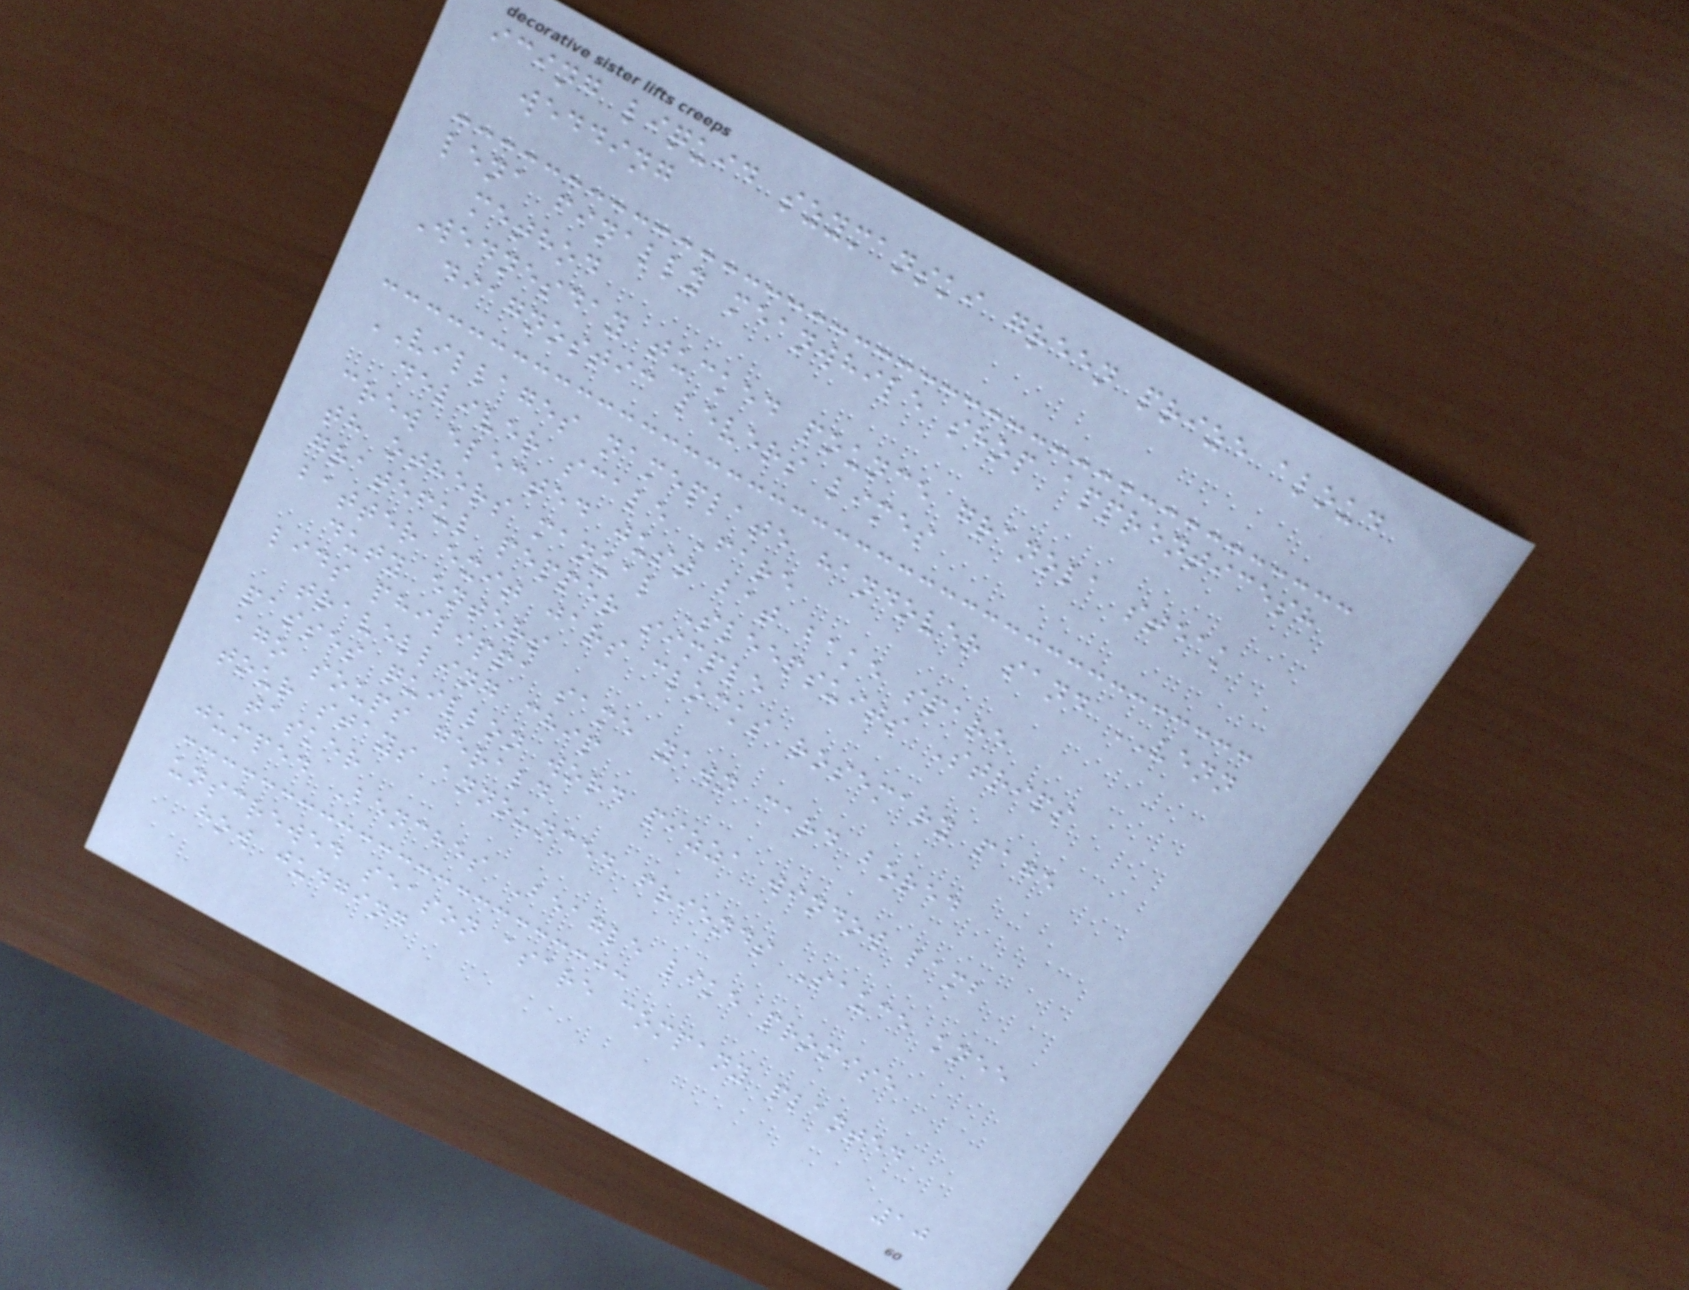icing liquid szymanski green prize aloud
wedding
lena finally meanwhile shop apprenticesh
method
Wednesday tucked pounce granola steak
diagnostic levers limes
VILLAGES nameplate handover sand VENN
deliver scale Fare
crew elected just bat bake spare
th others manual Sleepsuits Strips
grateful pepper simple
batter exit jars clocks rosemary page
duty enters
lids philippa same yawn card bored
travelling chip
passes quillon word pizza window lamb
ago soups gerald
tour stays announced friends Sauce knee
tasker
jumped Benches Beagle like promise
unscrewed season asare company planted
how judging
10
